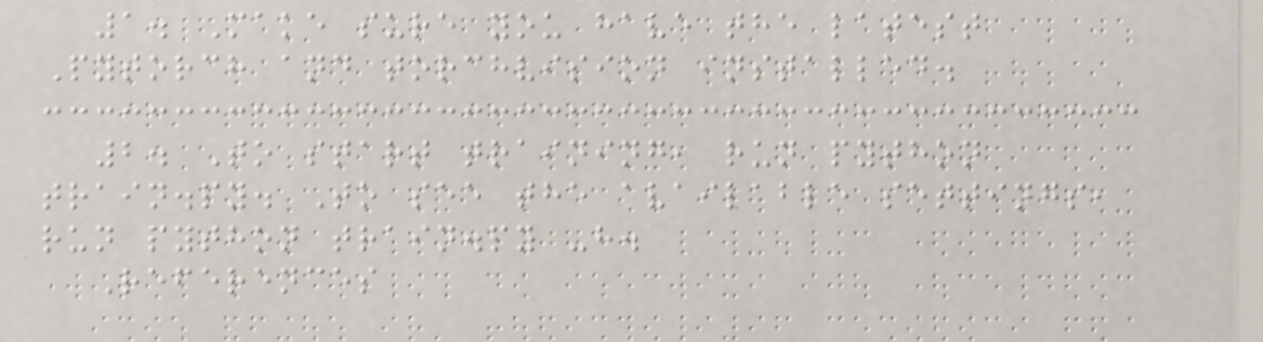1. Make sure you have the latest
Pytorch and torchvision installed.
2. To start training, run python
train.py. To see the available settings,
run python train.py -h.
References
